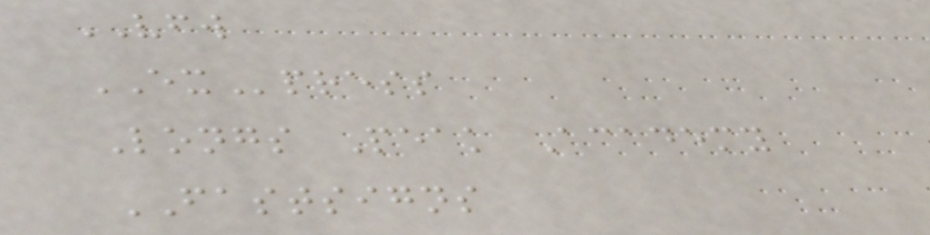VFW
EXpress
Longs Peak Academy
FASTSIGNS
